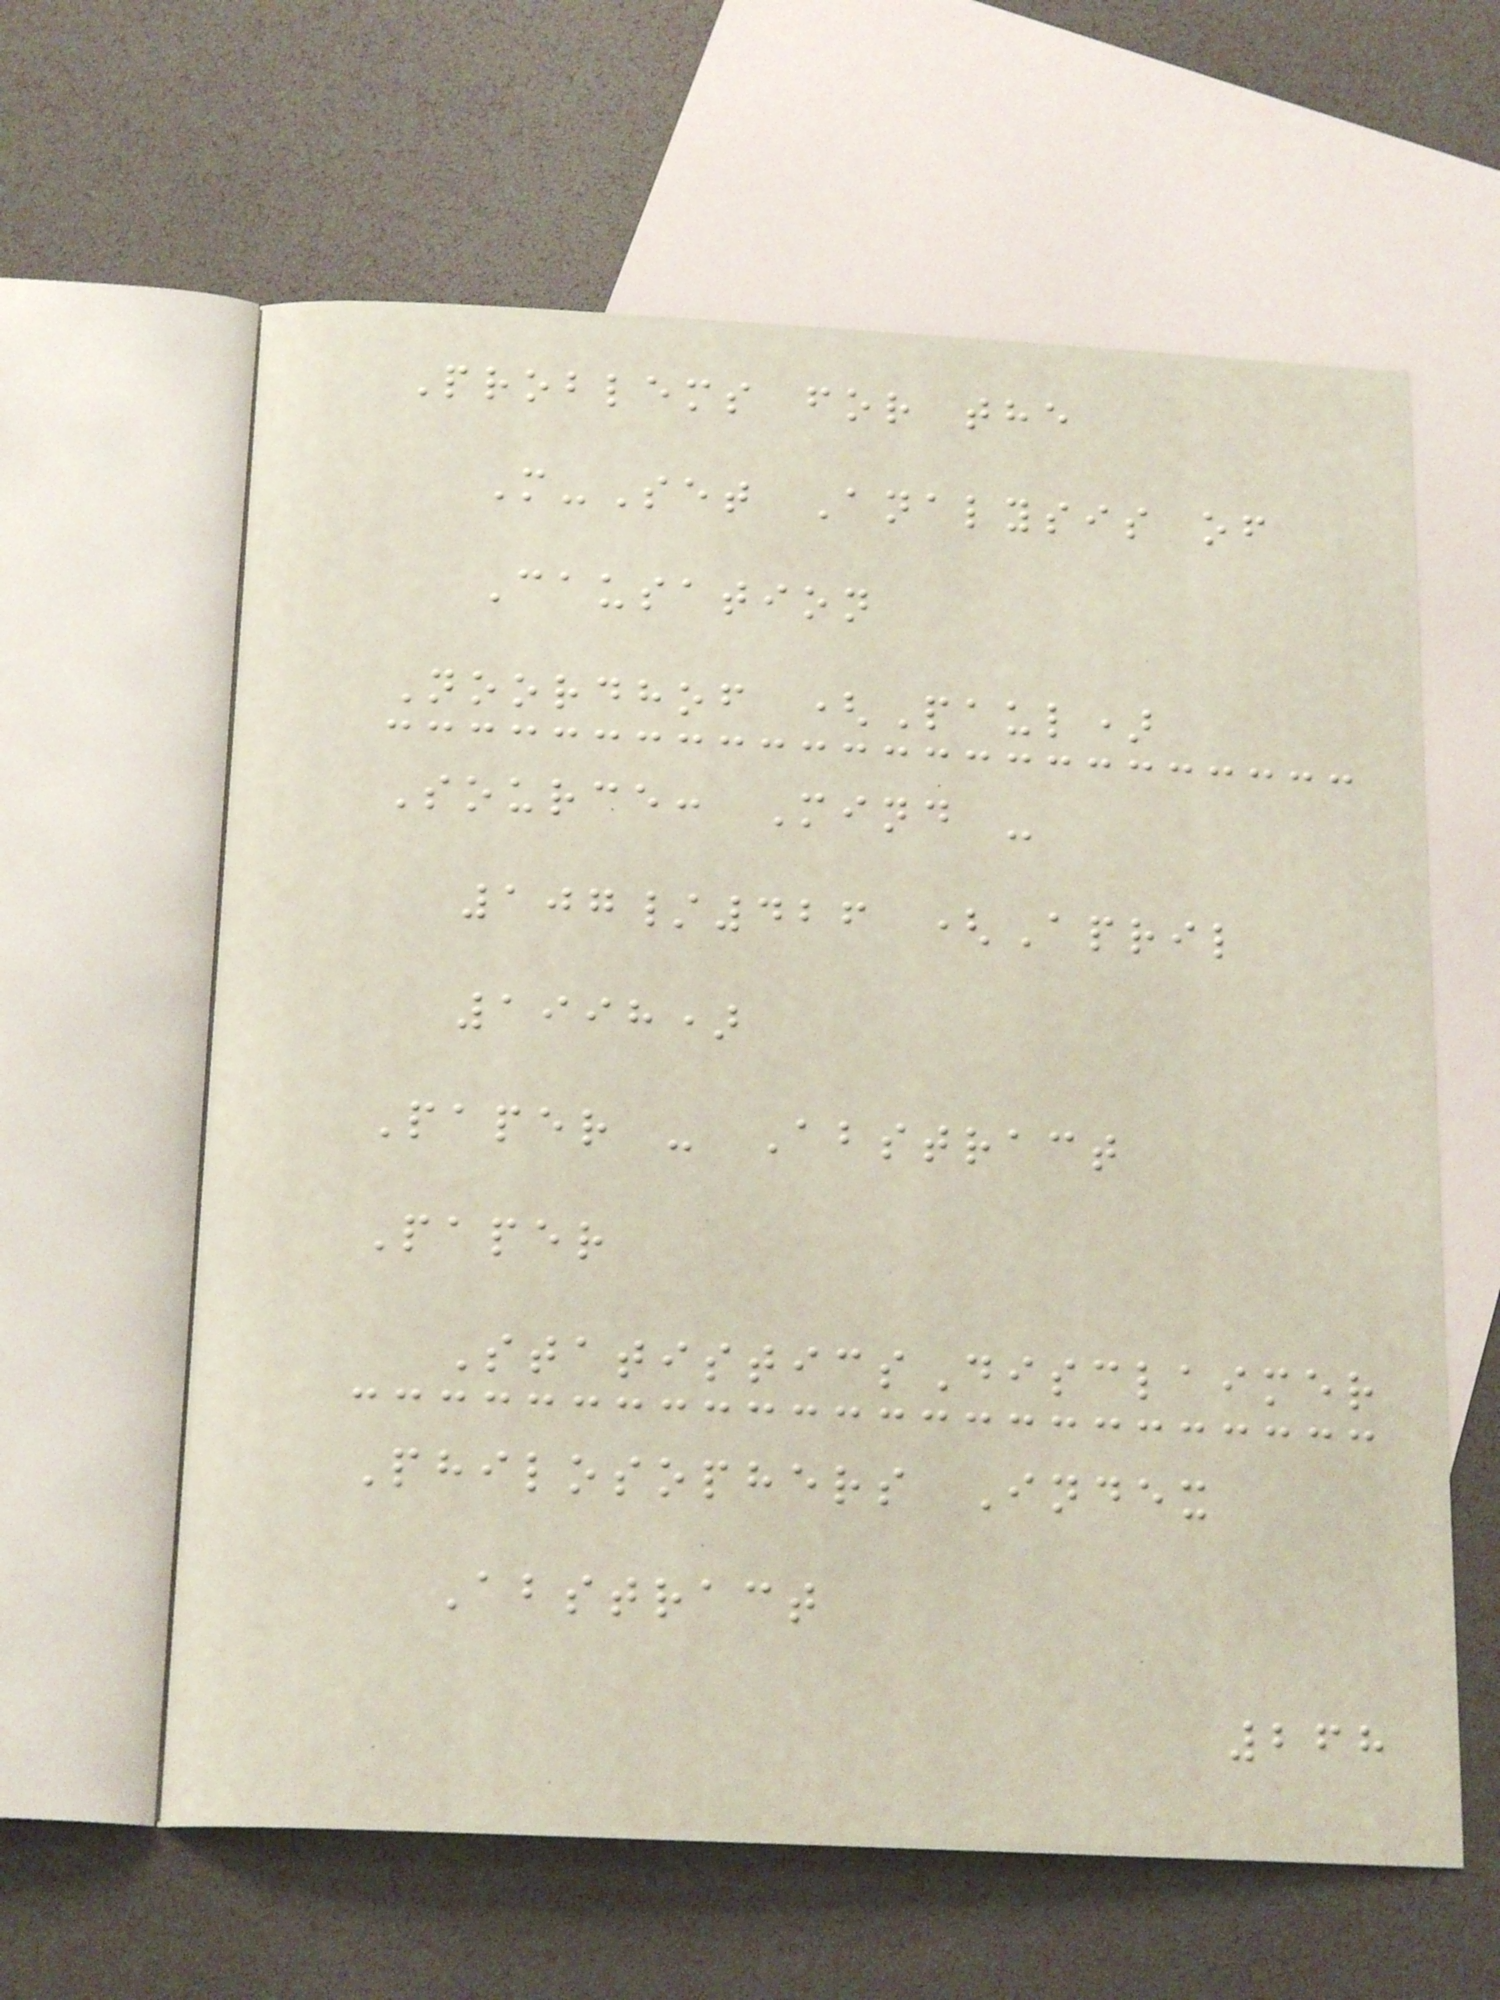Problems for the
M-Set Analysis of
Causation
Noordhof (Paul)
Source: Mind -
107/426 (April
1998)
Paper - Abstract
Paper
StatisticsDisclaimer
Philosophers Index
Abstract
268
